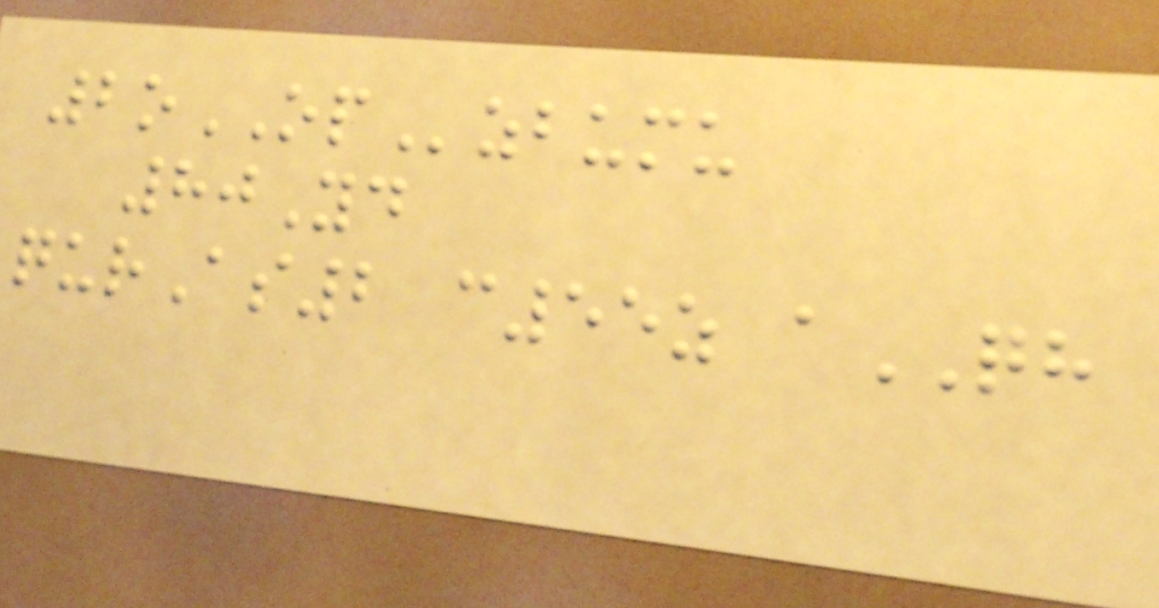2oOPzbumu
80Yd
qurAs2 c55z aQH
